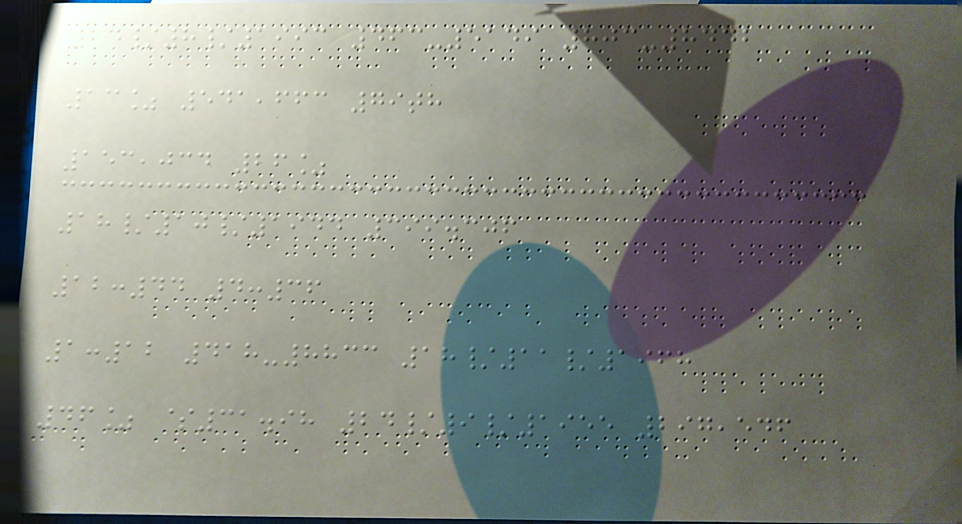24/8/1993 463-5149 803-8442
13% 541,663 79th
153,034 26%
18/10/1944 399.306
12:44 4:36
1:12 418-8833 18/11/1968
46% $31.98 24/9/1955 297,546
